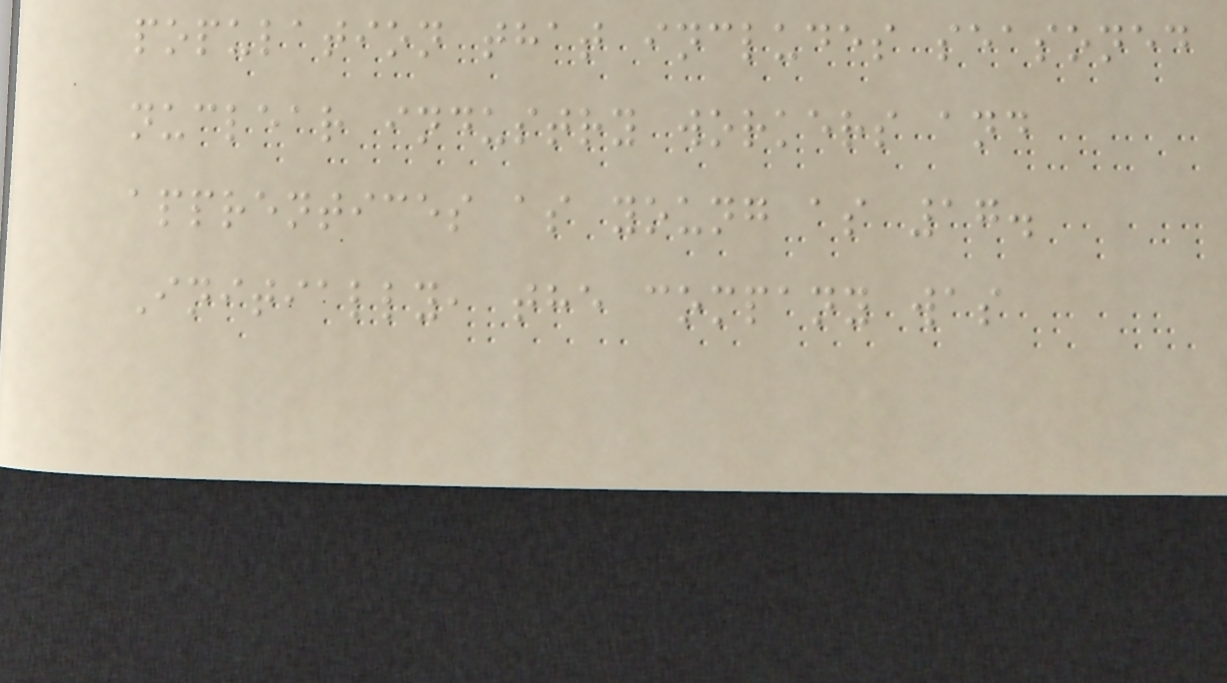population that includes seasoned
nuclear industry workers and
apprentices as young as 17.
Initially, the company was
